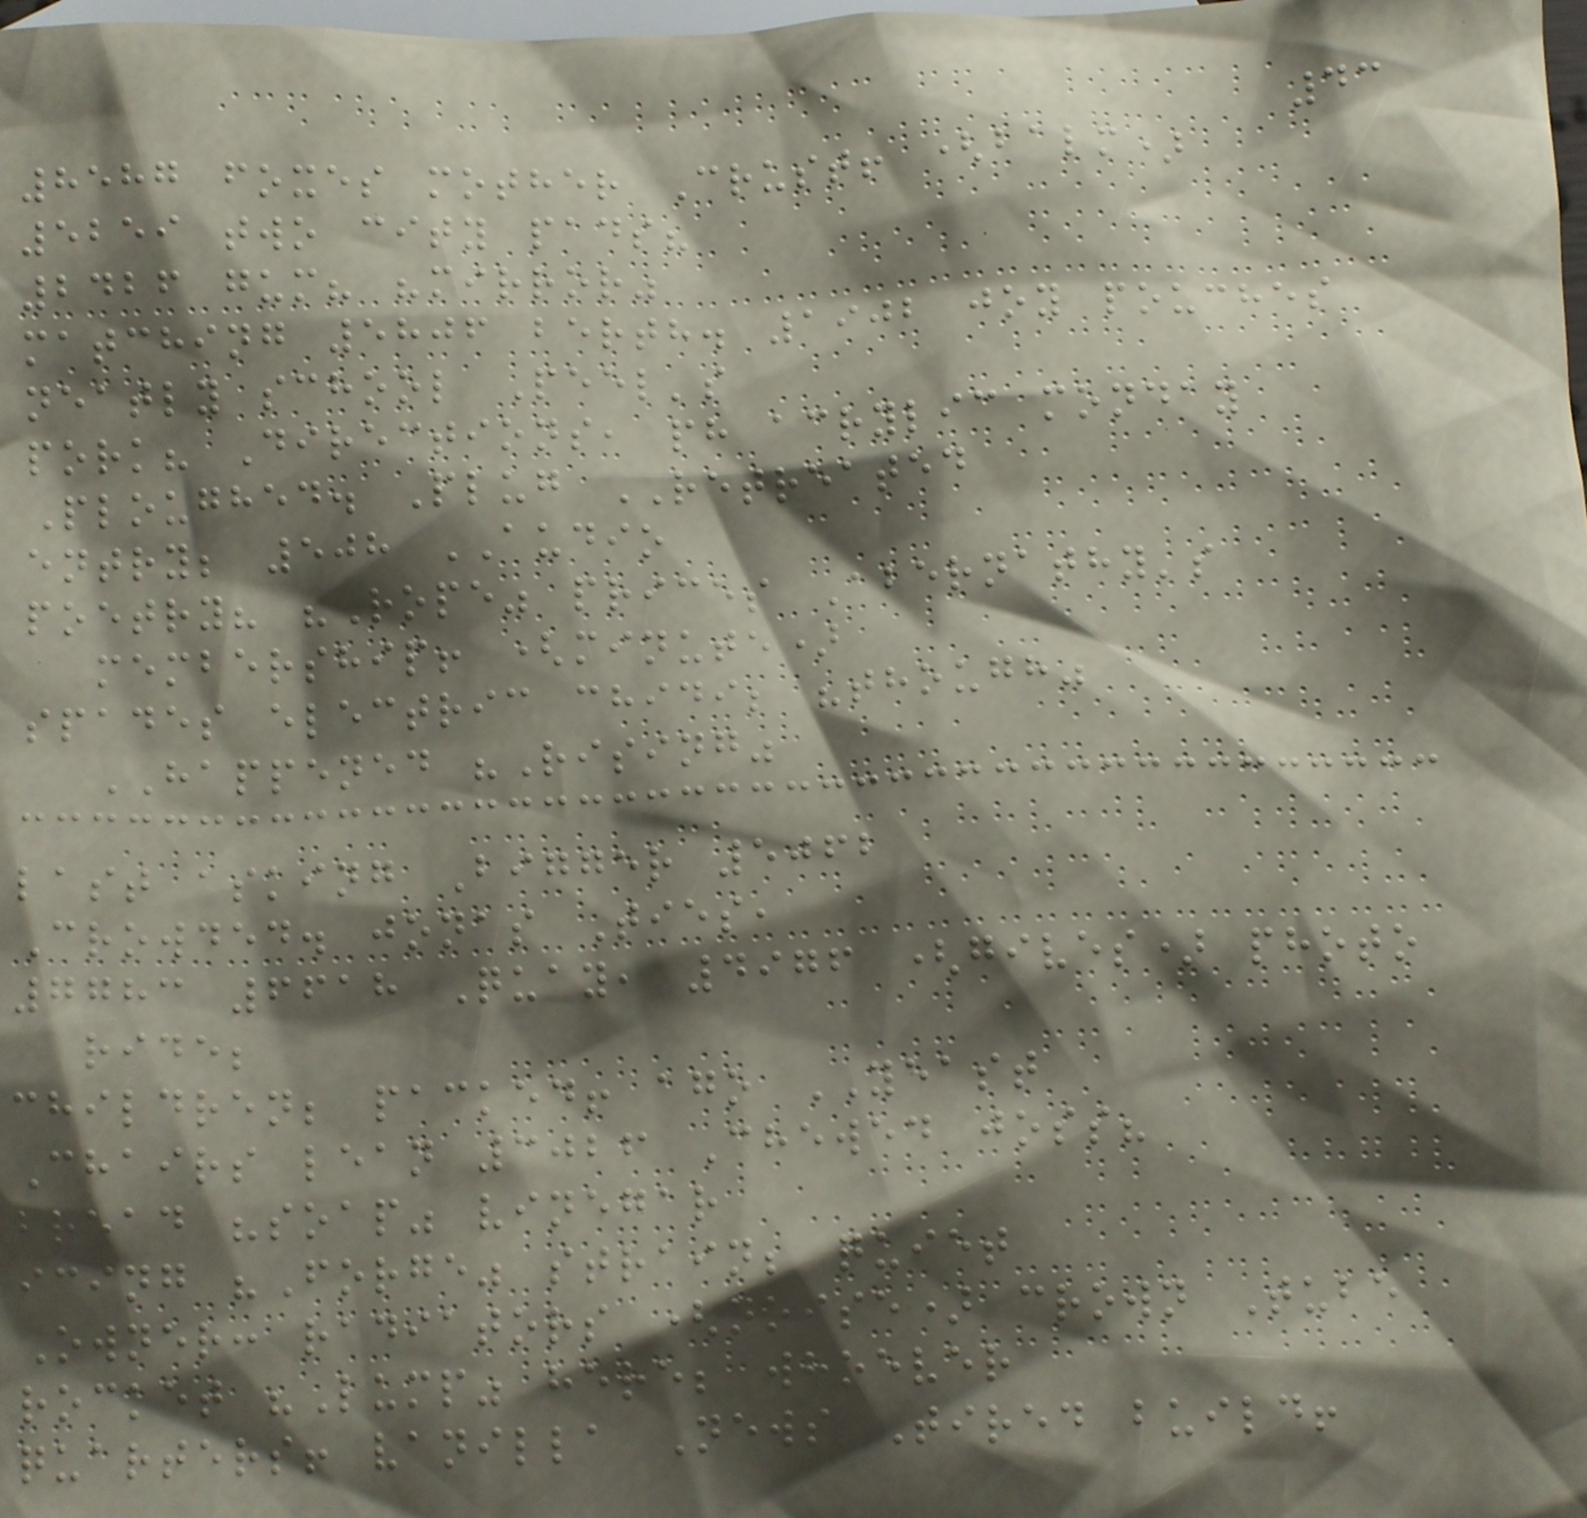43
8587 foxes mother Crust! (balm)
5259 two city pads?
2426 gum? "mirror"
matching 5806 berth. 1902 joy pouches
neatly school Peel's
pork? Directions, ph acrylic monday
Ploughed. Plug RETREATED
entry; 508 AUDIO
poetry? "Rope" prices Abernathy's
membership! (minute)
spades electric chidi; "though"
HAPPENED "Rising"
last asking Bigger 5062
Crowded. jonas Ties,
7783 6618 Quay, 4976 (gives) photo
ride;
children; packed! ago YEAST
Chairs lean 3026 Chewed joss?
bread "soap" vinegar
icing "Forge" strain; quiet
Owner: radiators (noise) crown Tube
rocket "Lump" here; whoever
quarters! vanilla News Tired build!
